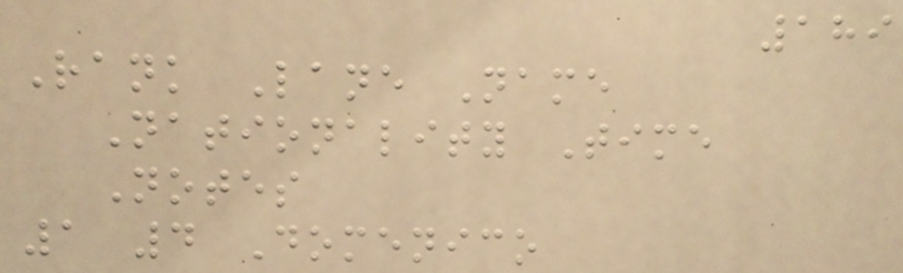189
Rank Lane Name
Nationality Time
Notes
1 4 Domenico
